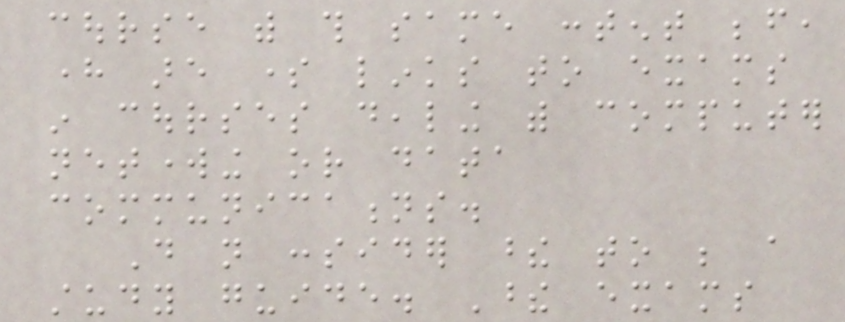course with this same content before,
here are some links to exams
in courses dealing with computer
networking or data
communications.
Do not consider these to be a
study guide. These exams
